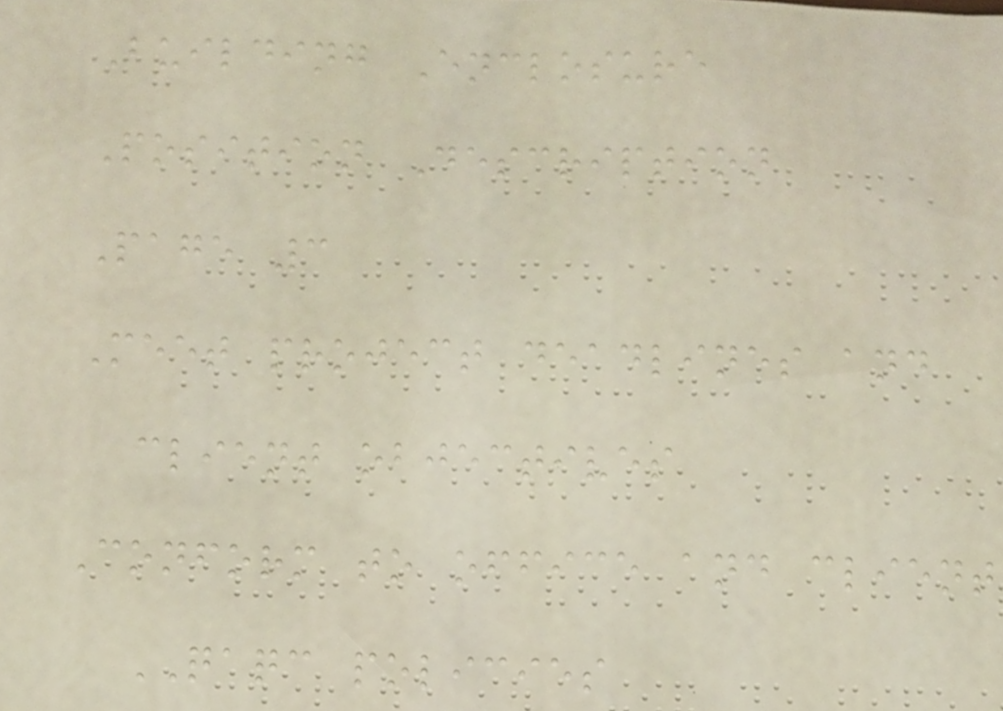Building Enclosure
Position Description
Page 3
Meet project deadlines and
client objectives
Conform to office and client
QAQC policies
